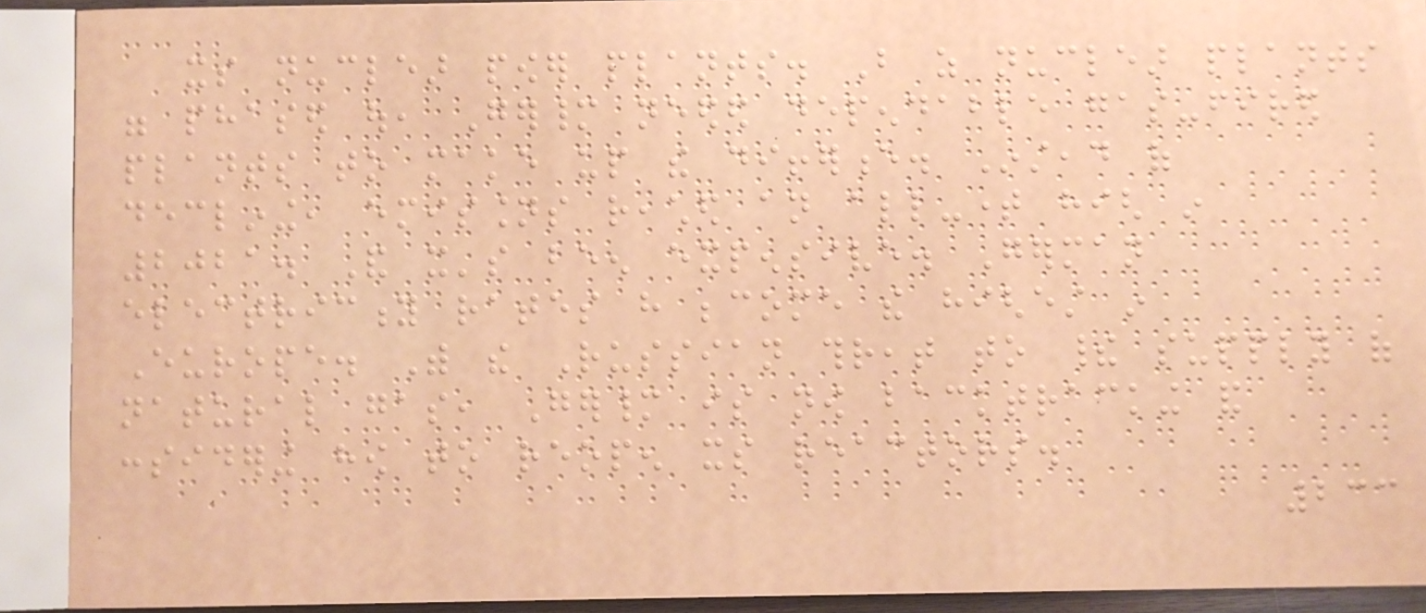its nuclear power plants. But as nuclear plants
were phased out, Germany needed dependable gas-fired
plants to make up the difference. Instead of
declining, emissions reached an all-time high in
2021. And it's been expensive. German
electricity rates have become the highest in
Europe. With the Russian threat to their supply of
natural gas, Germany is now backtracking and
considering how to reopen its reactors.
233
